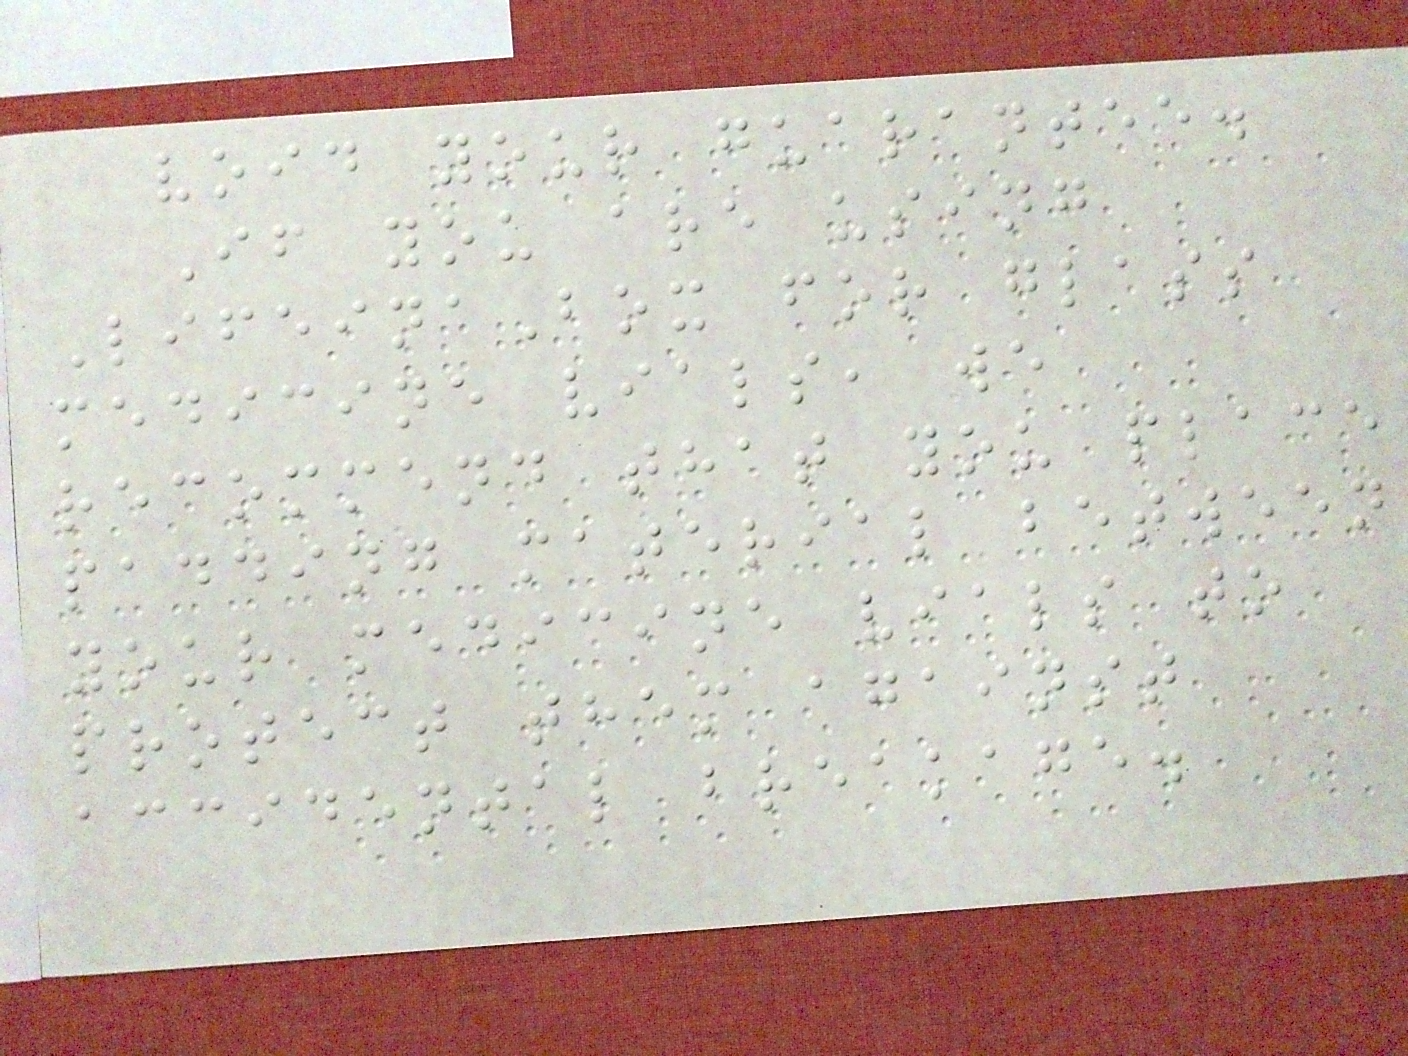void your guarantee.
If you are using
LifeinaBox for glass
medicine vials, we
recommend that you place
padding material between
your medicine vials to
protect them against
accidental breakage.
